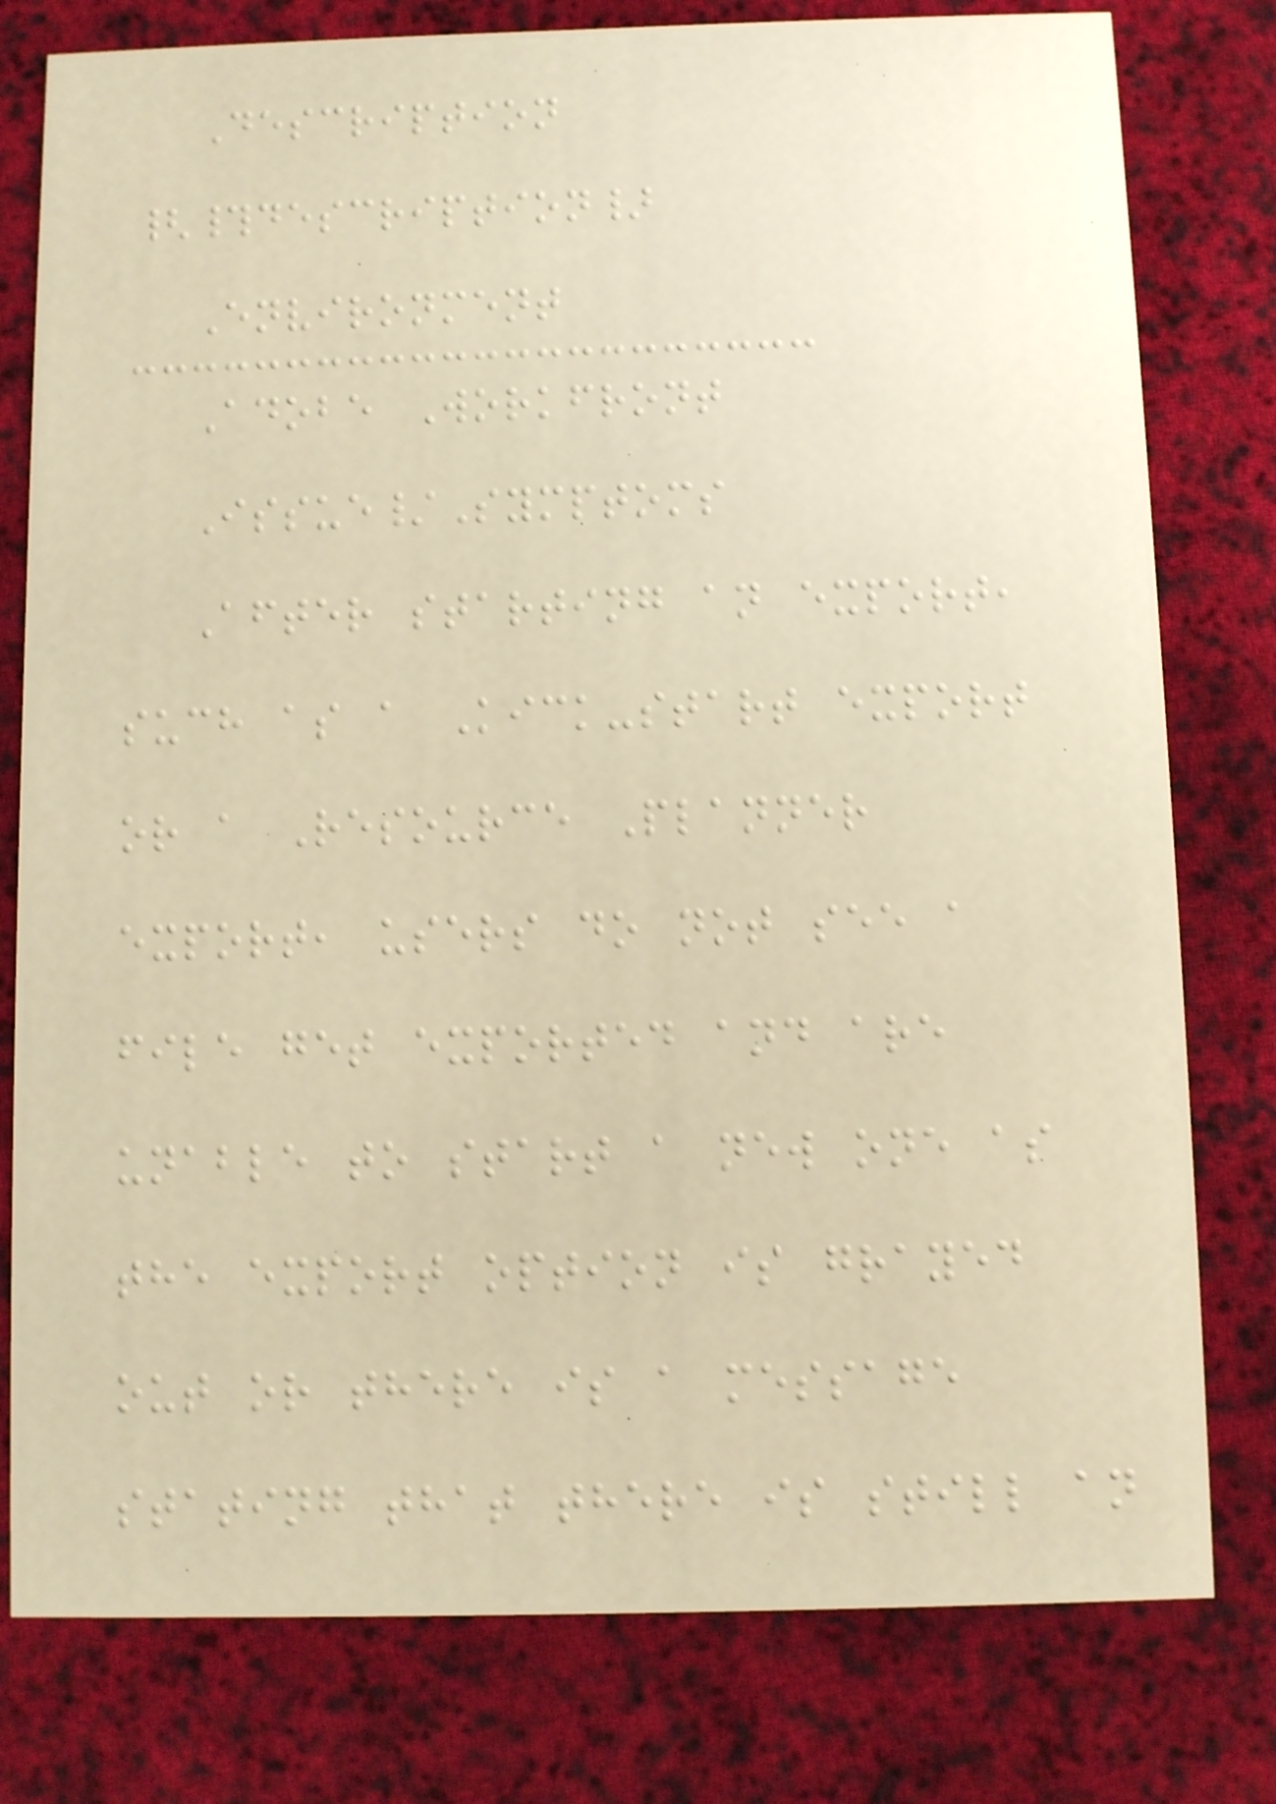Description
{#description}
Environment
Adobe Workfront
Issue/Symptoms
After starting an export,
such as a Kick-start export
or a Resource Planner
export, users do not see a
file get exported and are
unable to start a new one as
the export option is grayed
out or there is a message
stating that there is still an
